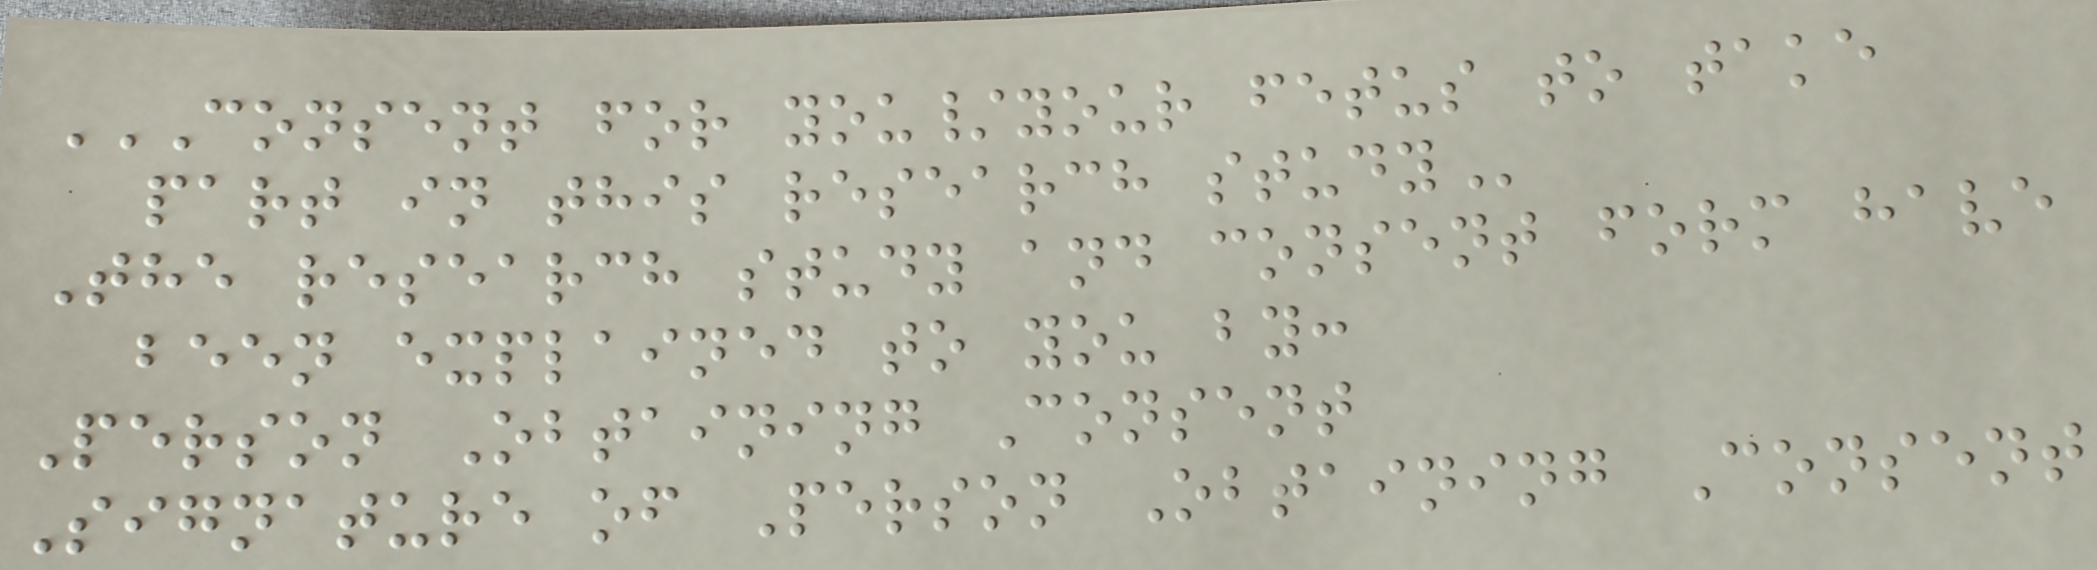CONSENT FOR YOU/YOUR FETUS TO TAKE
PART IN THIS RESEARCH STUDY
The research study and consent form have
been explained to you by:
Person Obtaining Consent
Signature of Person Obtaining Consent
